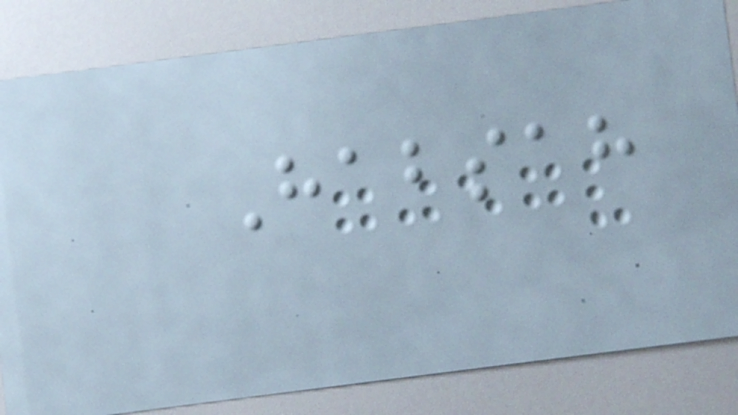Habsah
